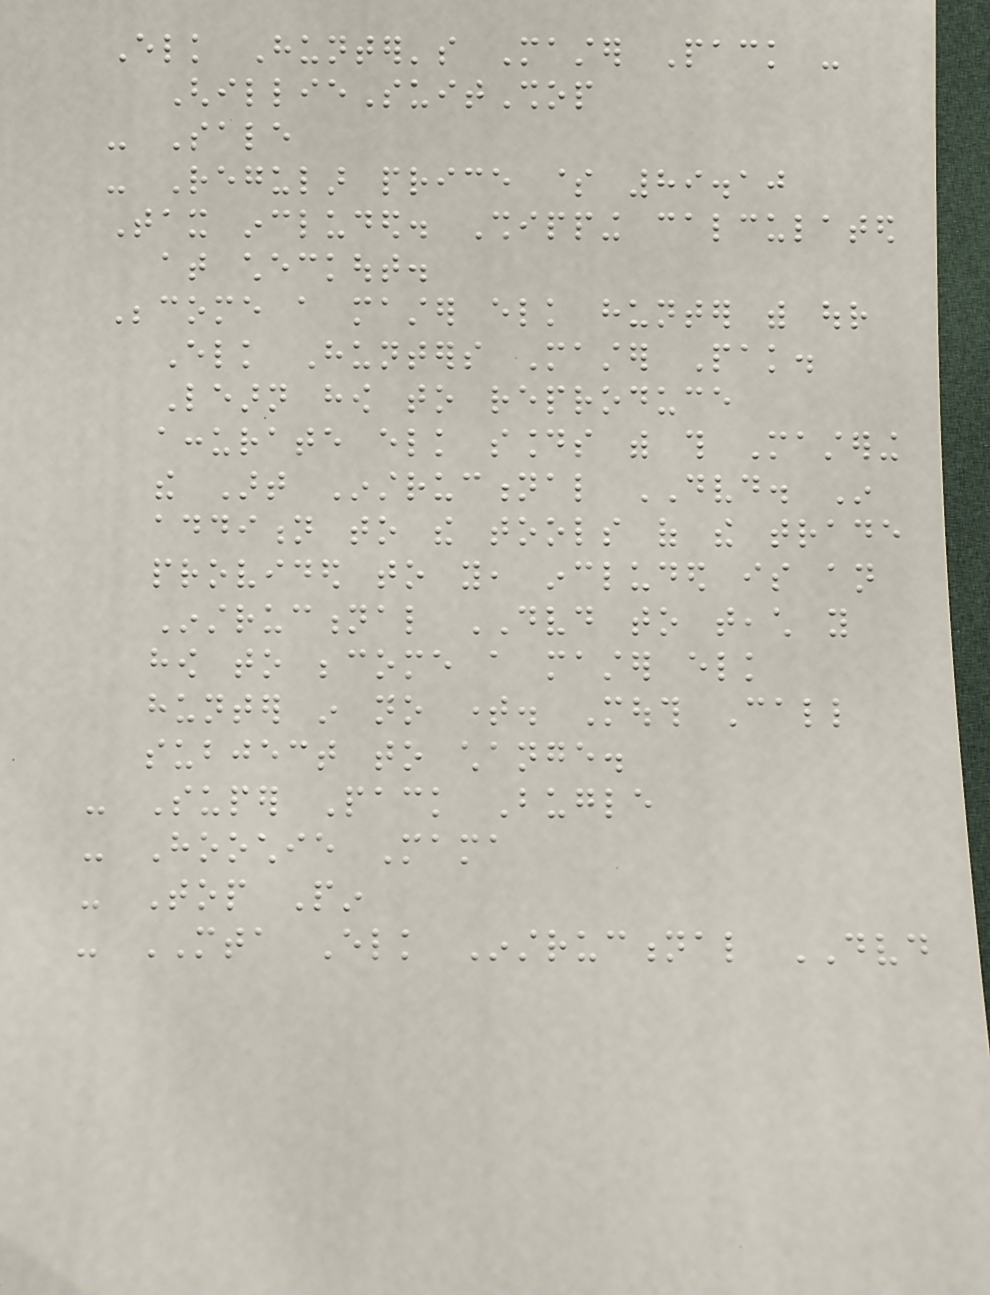Elk Hunter's Master Pack -
GhillieSuitShop
- Sale
- Regular price $ 89.10
Tax included. Shipping calculated
at checkout.
Become a master elk hunter with our
Elk Hunters Master Pak.
Learn how to reproduce
accurate elk sounds with this Mastering
the Art Instructional DVD. In
addition to the tools of the trade
provided to you, included is an
Instructional DVD to teach you
how to become a master elk
hunter in no time. Mouth Call
subject to change.
- Super Pack Bugle
- Hoochie Mama
- Top Pin
- MTA Elk Instructional DVD
